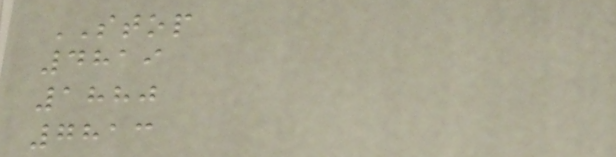STOP
4819
1880
7813
